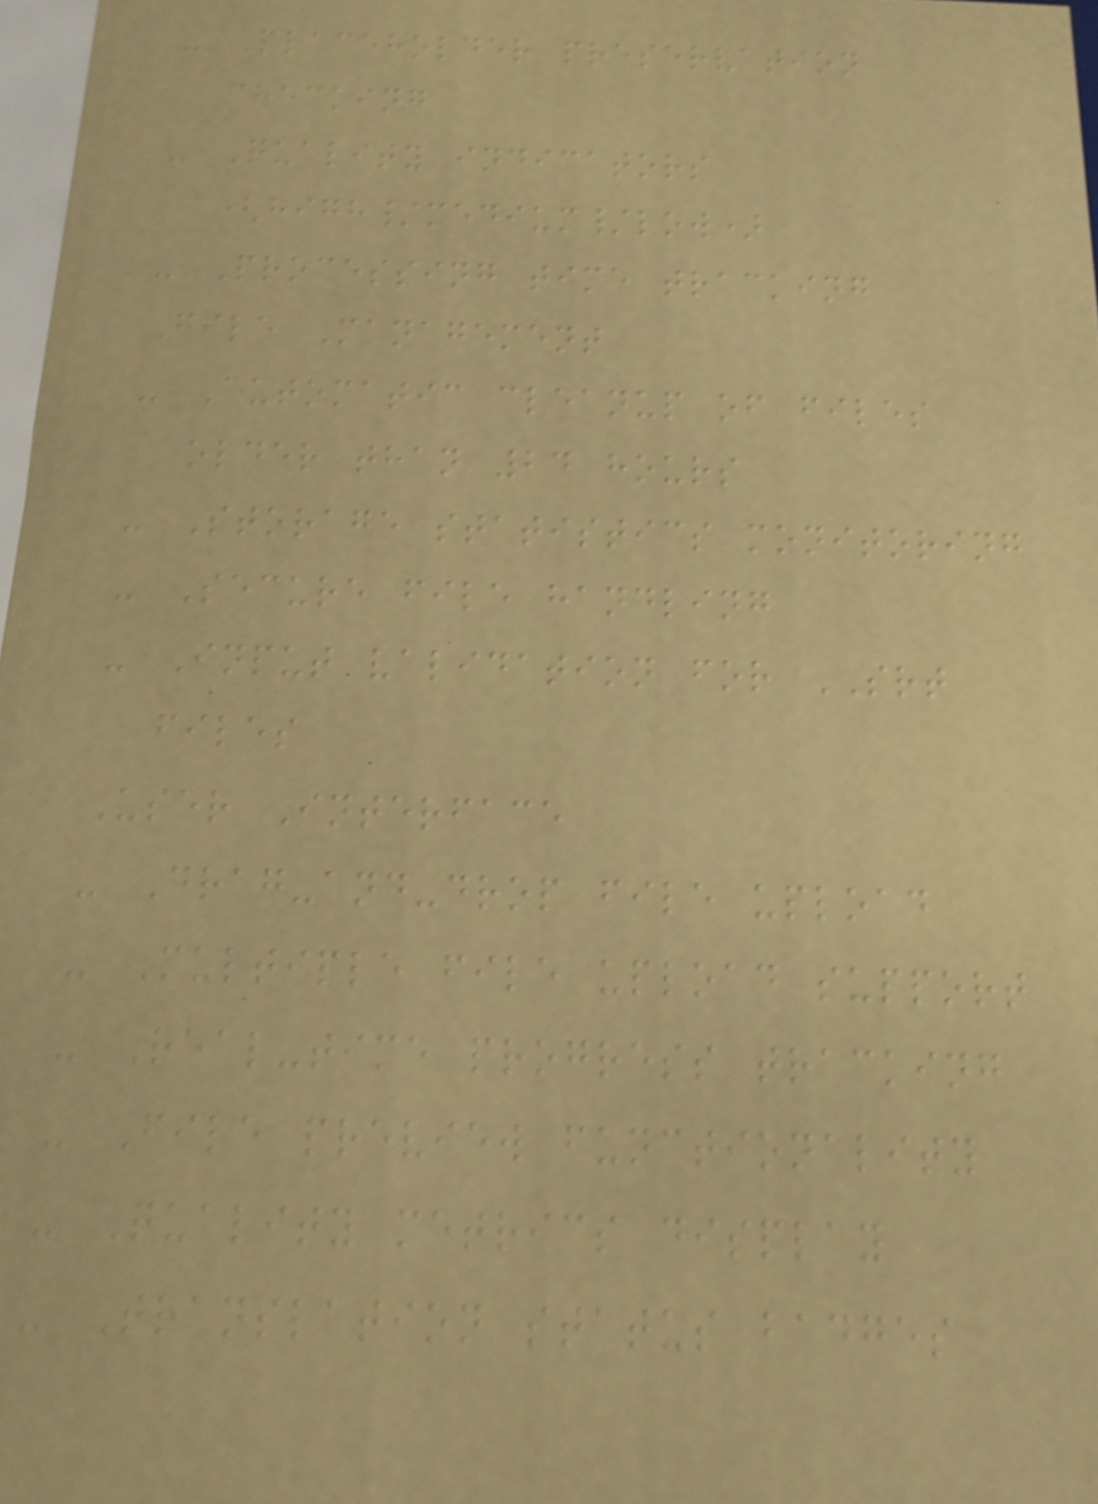- Placeholder preservation
checking
- Quality indicators
(high/medium/low)
- Processing time tracking
File Management
- Automatic cleanup of files
older than 24 hours
- Storage statistics monitoring
- Secure file handling
- Input validation for SRT
files
User Interface
- Drag-and-drop file upload
- Multiple file upload support
- Real-time progress tracking
- File preview functionality
- Quality metrics display
- Translation status badges
